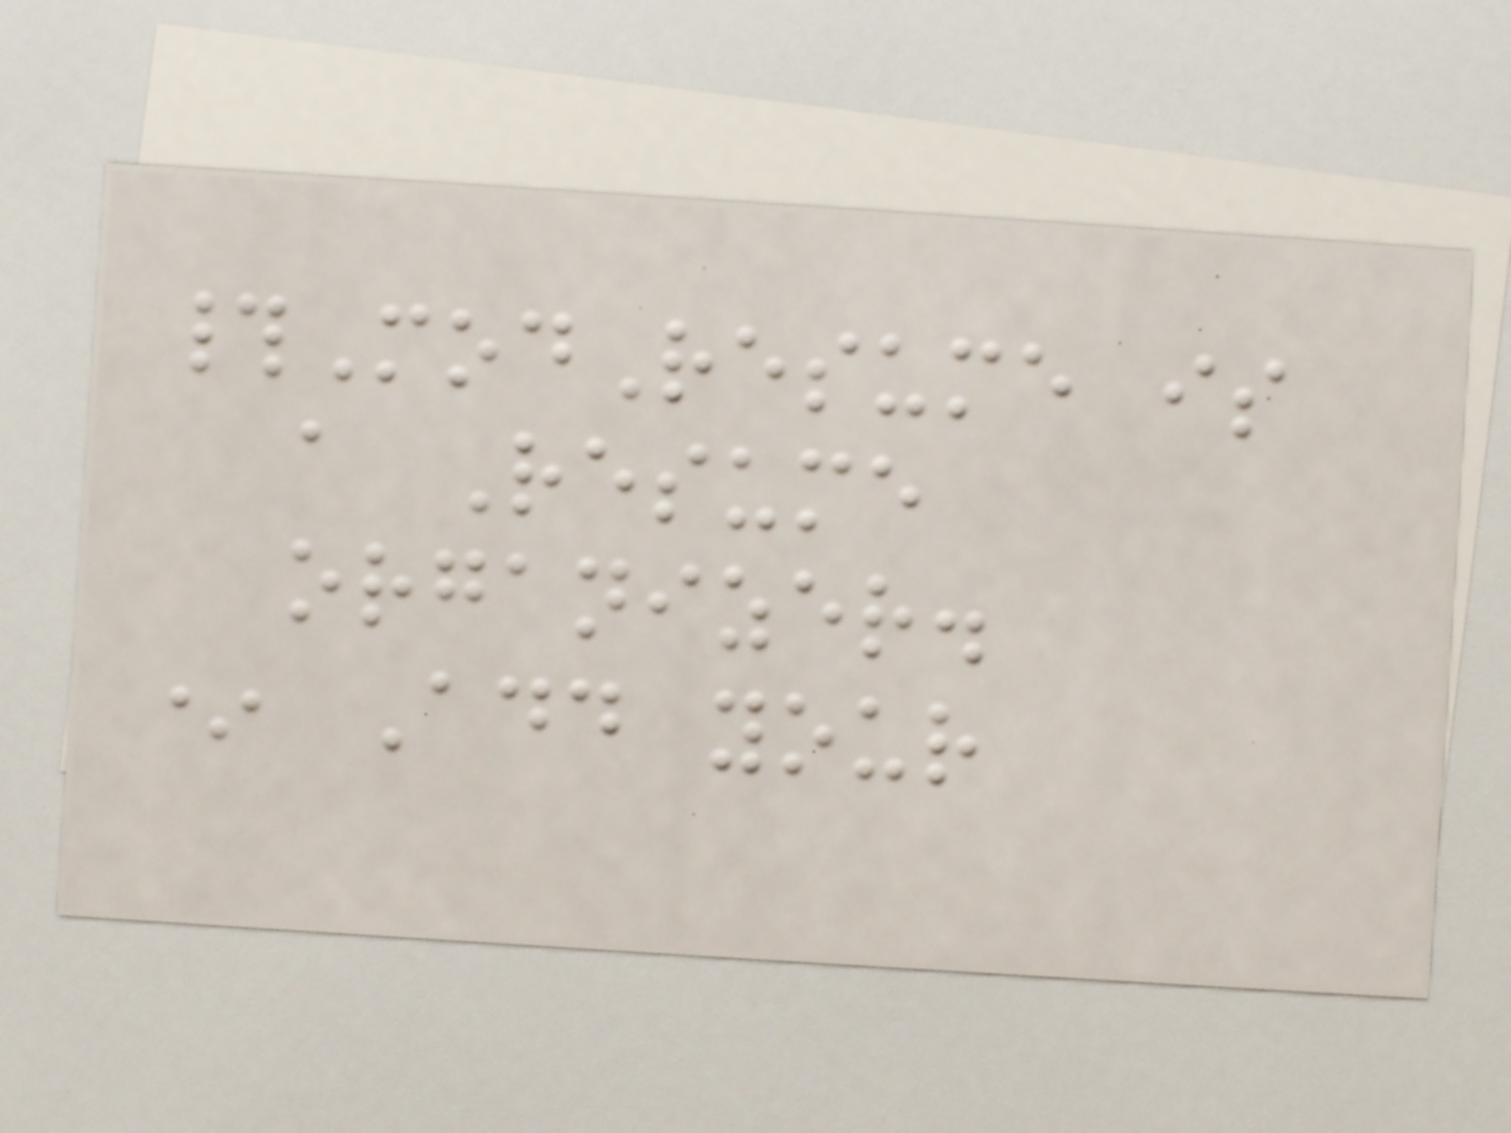#ModResume is
a Resume
organizer.
* Add your
